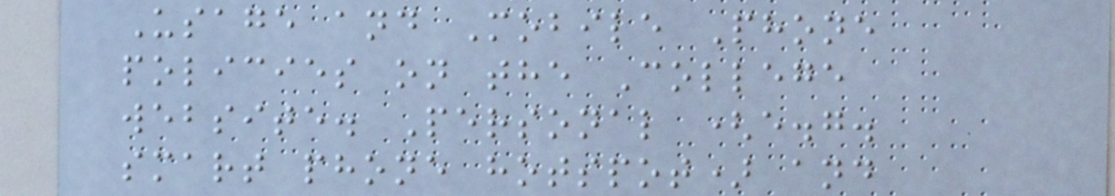Usage and Mobile Phone
policies on the College
website. Personal (e.g.
smart phone hotspot) and
